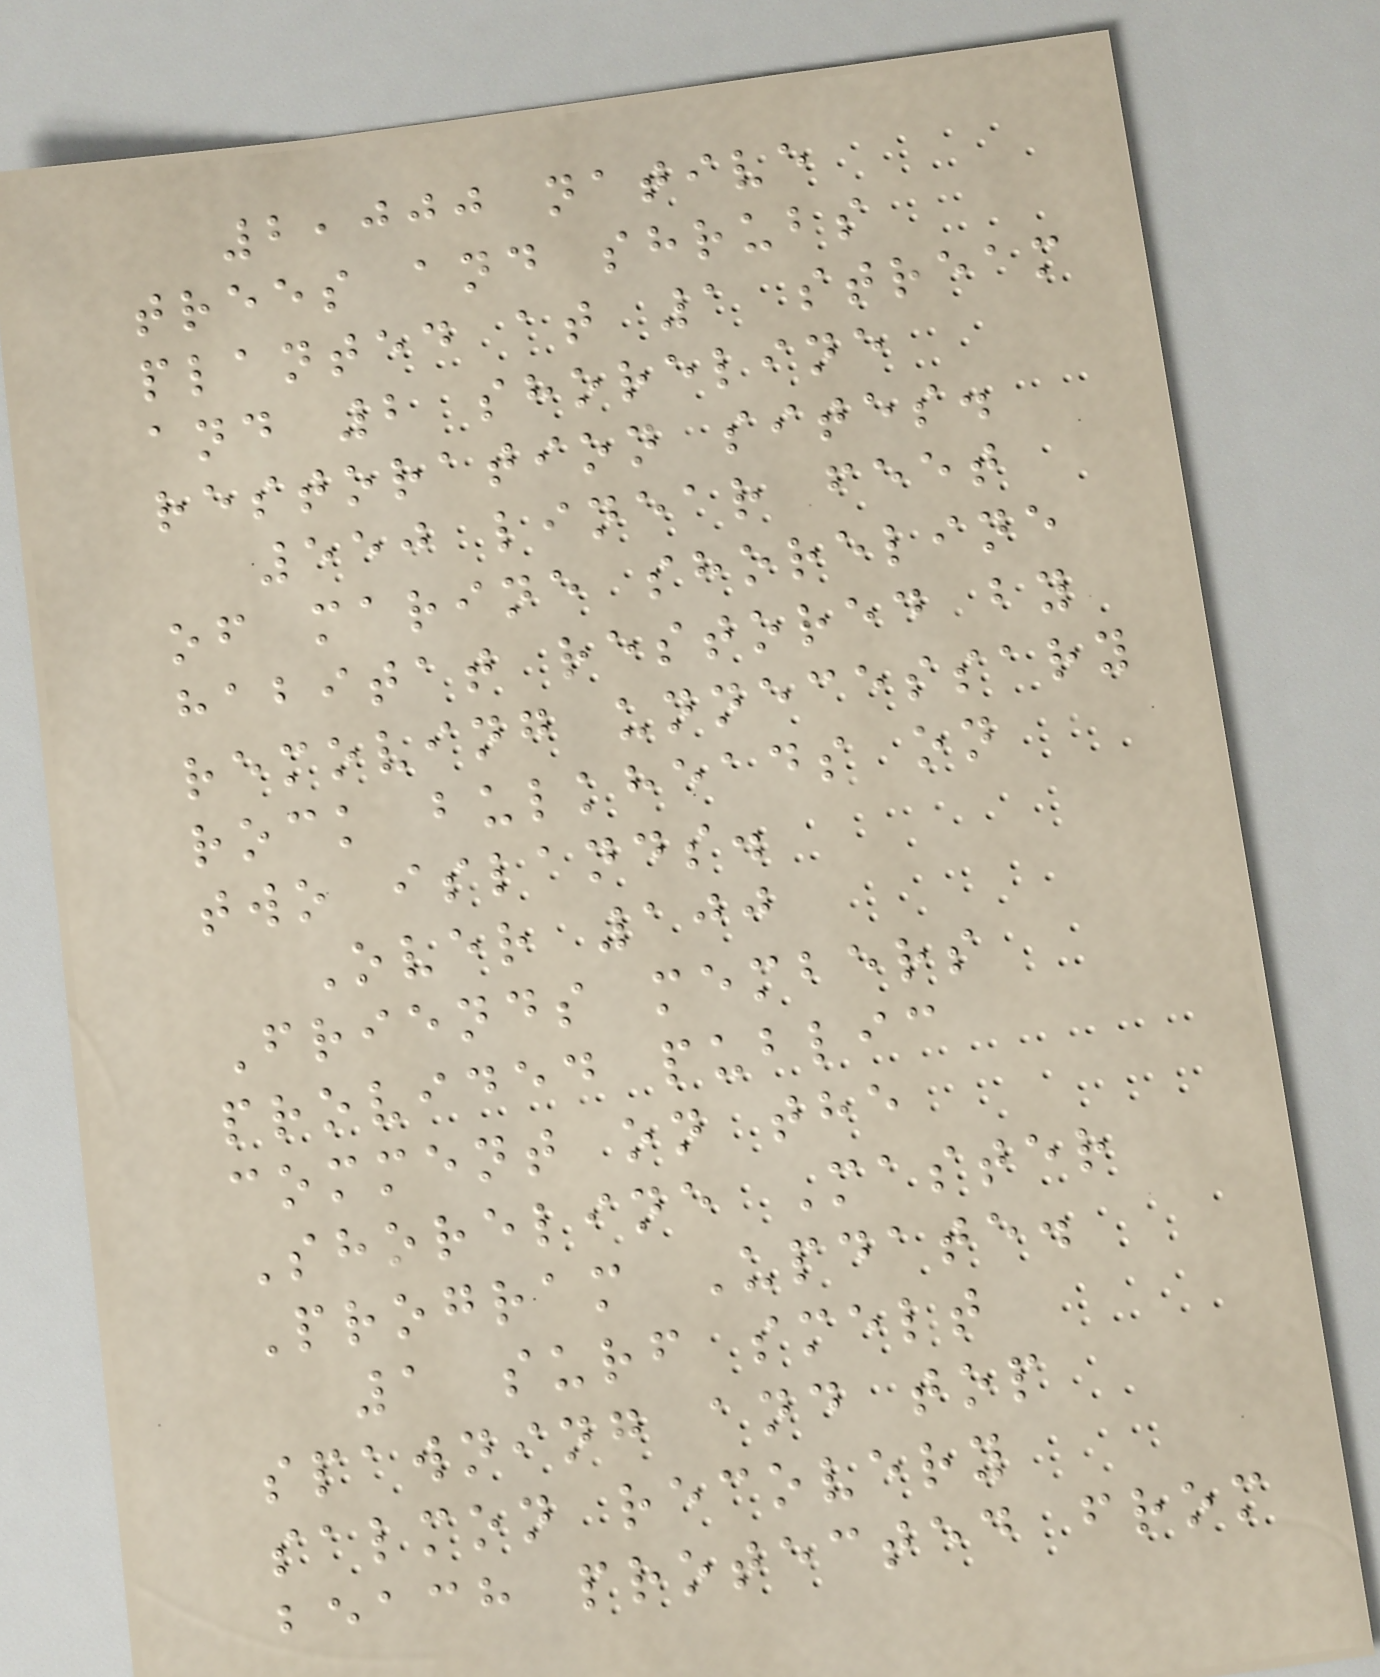2,000 native
trees and shrubs
planted at 1 stream
and 2 shoreline
restoration sites.
550 linear feet
of marine shoreline
habitat restored by
removing unnecessary
rock bulkheads on
two islands.
Over 100
Friends members
provided public
comment on the
Shoreline Master
Program Update.
1 surf smelt
spawning and top
salmon recovery
beach protected from
